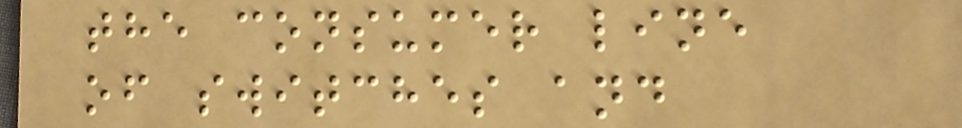the consumer line
of switches and
